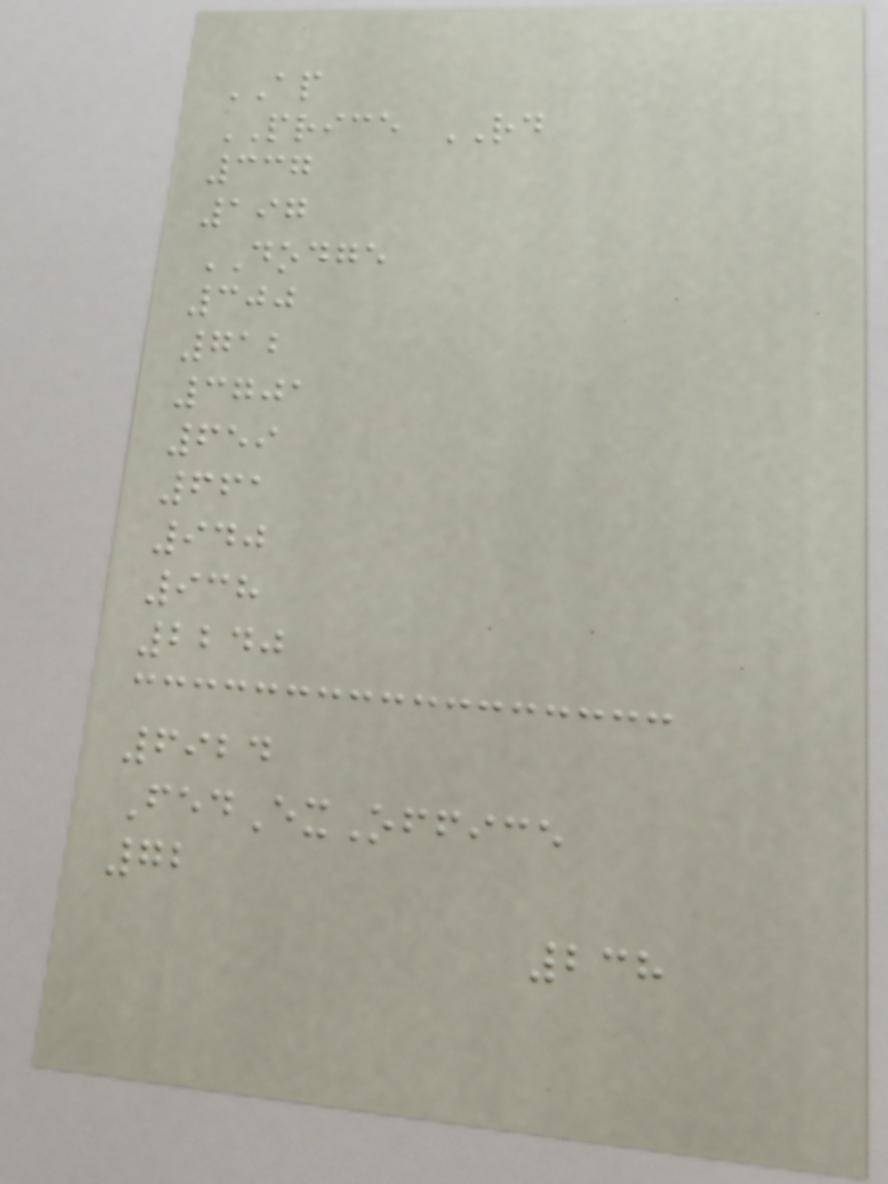AP
PRICE RD
337
197
DODGE
300
712
3701
659
661
940
938
2240
6924
FedExOffice
72
238
